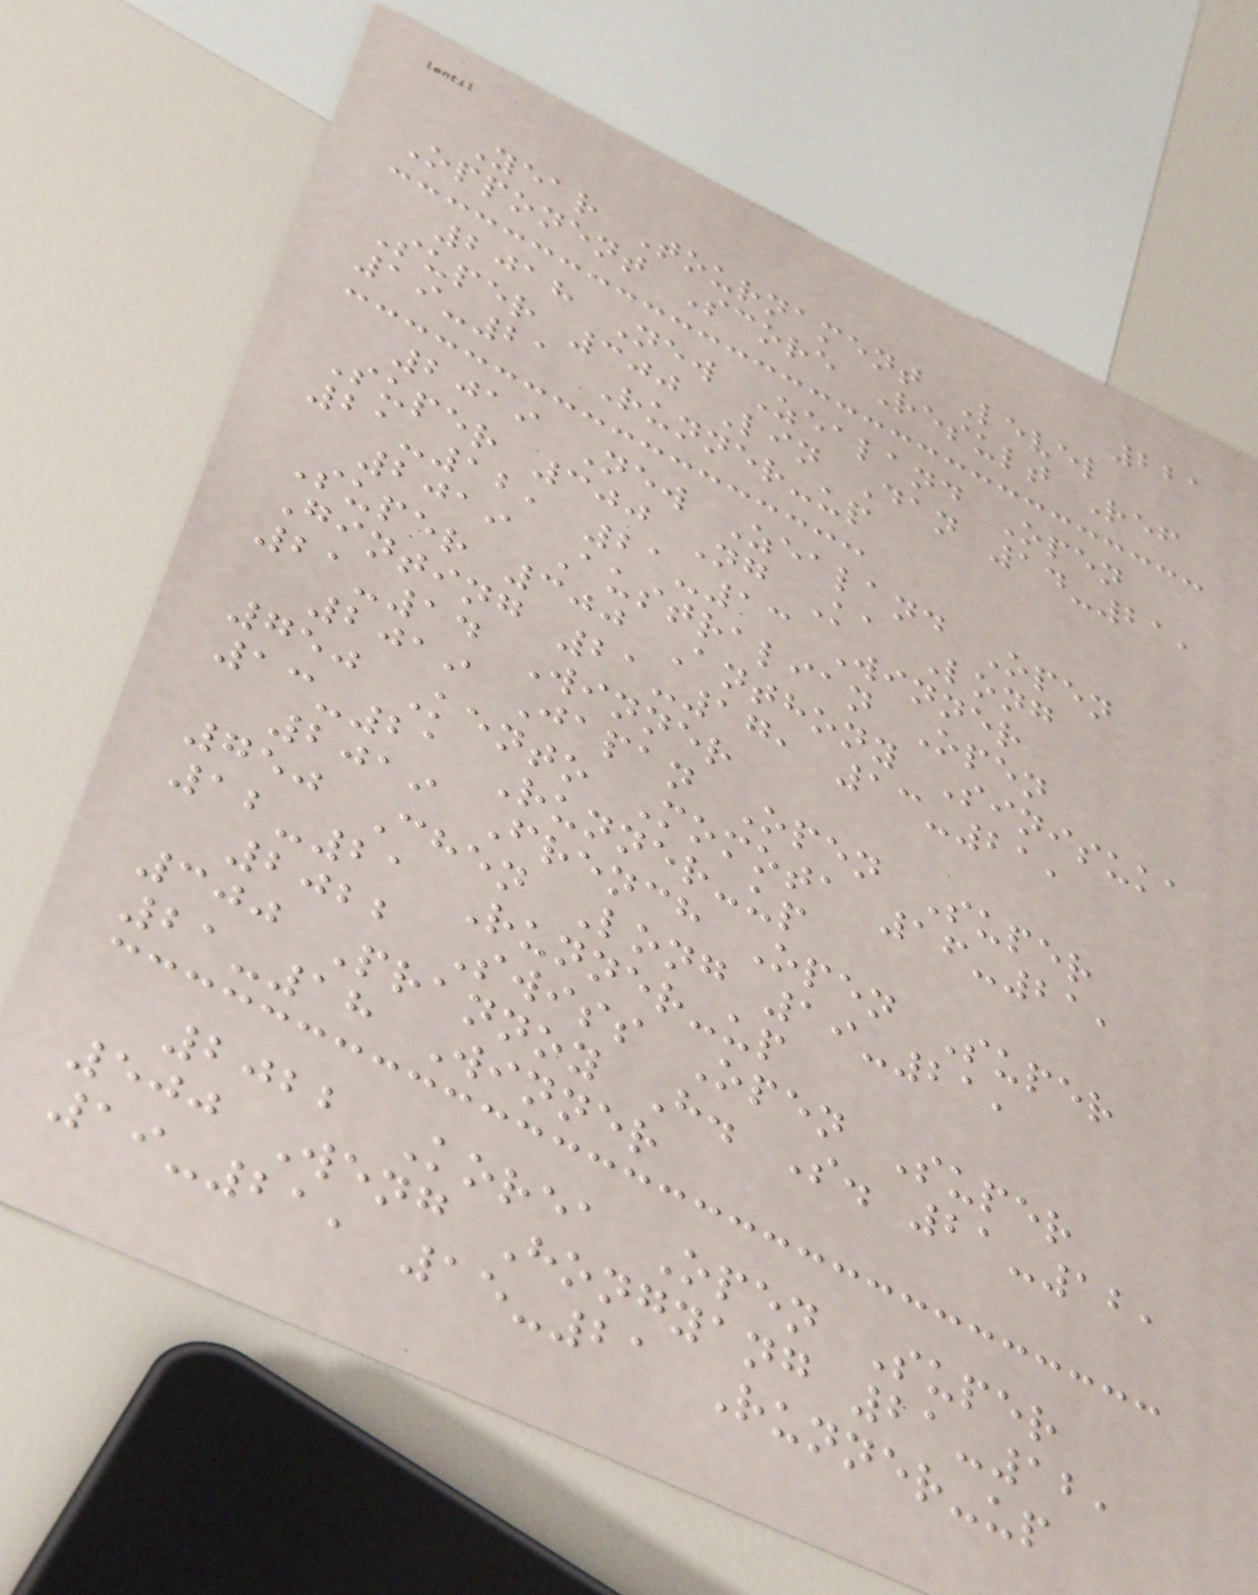221
Year Tournament Level
Opponent Score Result Ref
2018 New Zealand Open
Super 300 Lin Dan 14-21,
19-21 Runner-up
2019 New Zealand Open
Super 300 Ng Ka Long
21-12, 21-13 Winner
2019 Australian Open
Super 300 Anthony Sinisuka
Ginting 21-17, 13-21,
21-14 Winner
2019 Japan Open Super
750 Kento Momota 16-21,
13-21 Runner-up
2019 French Open Super
750 Chen Long 19-21,
12-21 Runner-up
2022 Swiss Open Super
300 Prannoy H. S. 21-12,
21-18 Winner
2022 Korea Open Super
500 Weng Hongyang 21-12,
19-21, 15-21 Runner-up
